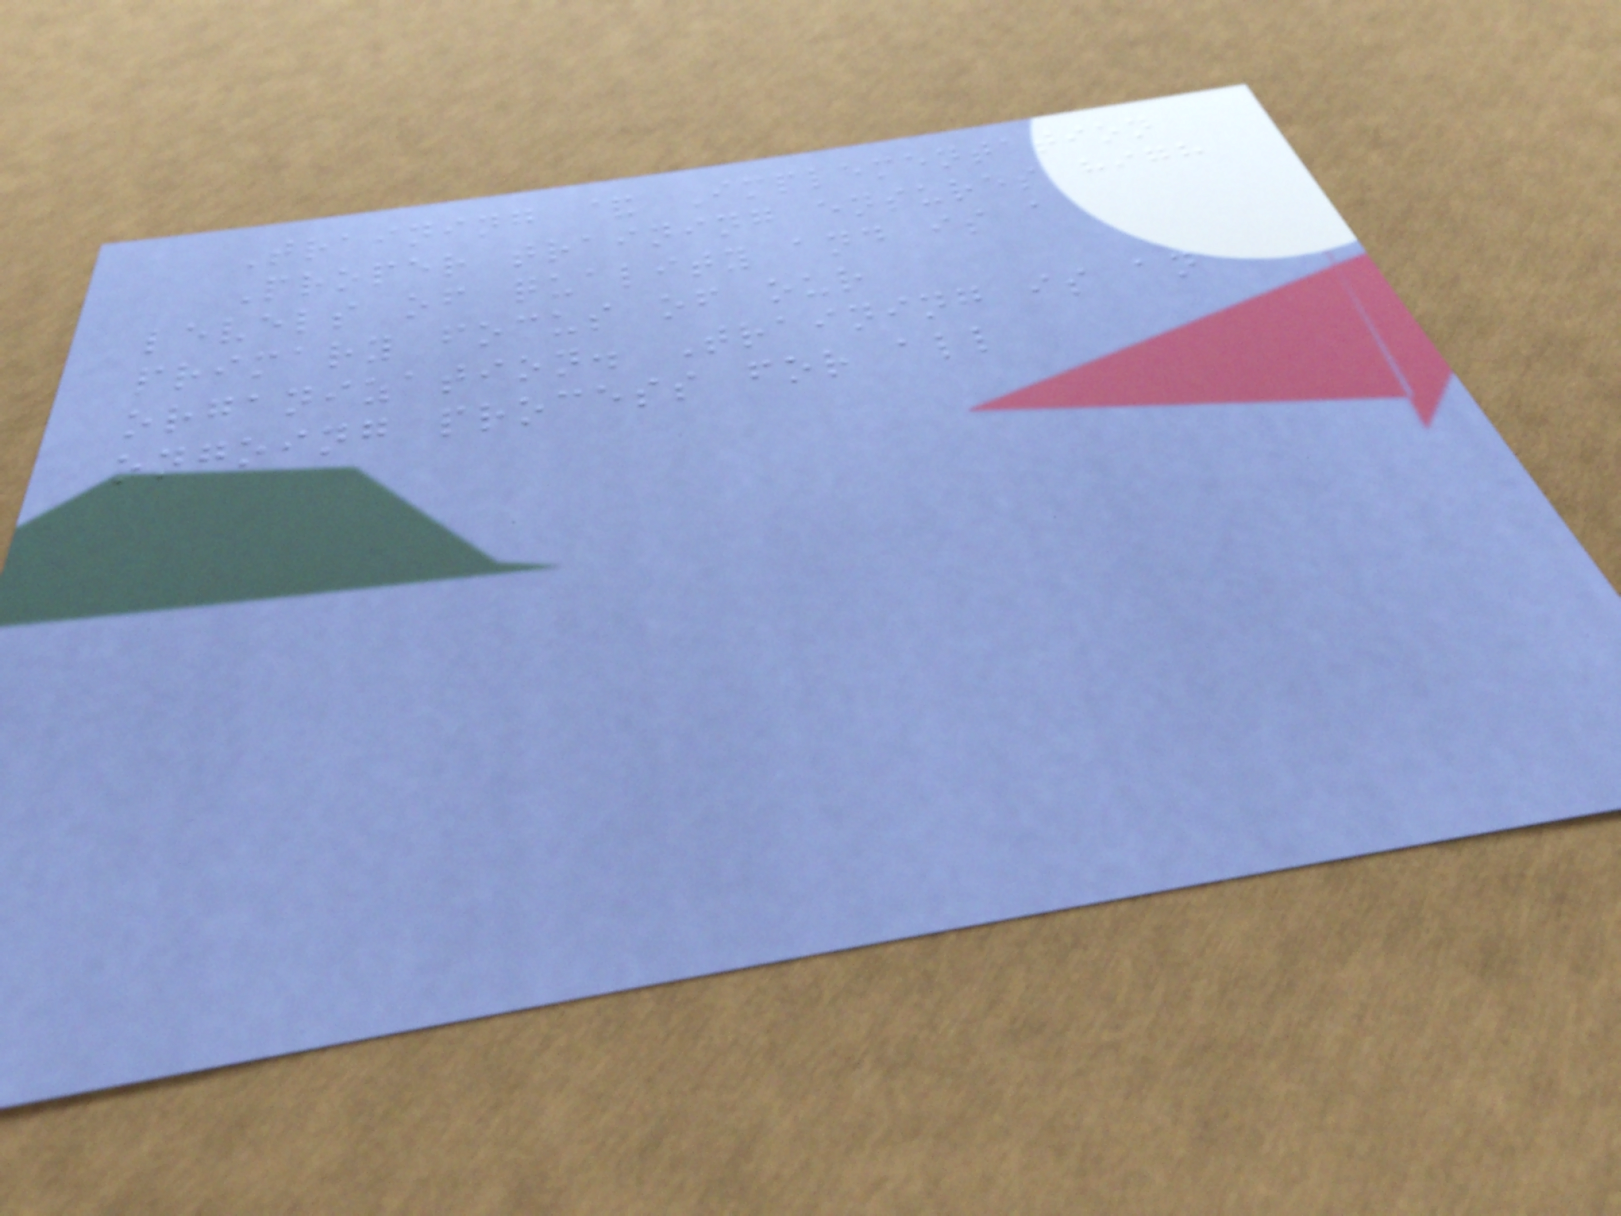Training & Implementation
Proper training ensures high
levels of quality and is a
primary focus of our
organization. Training is an
ongoing process for all
